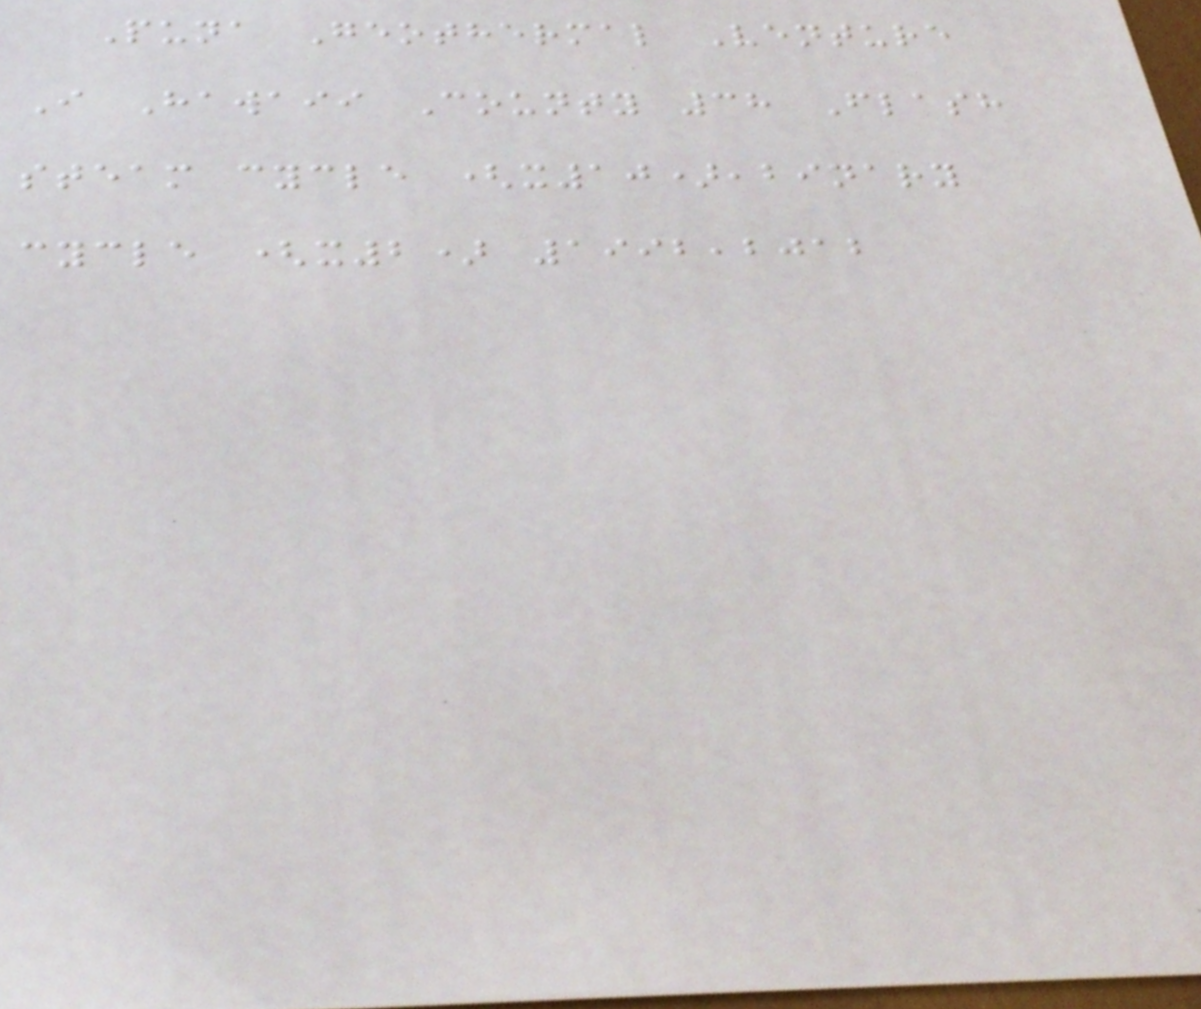Puna Geothermal Venture
I Hawaii County 38 Flash
steam cycle (x10),binary
cycle (x2) 1992,2012
